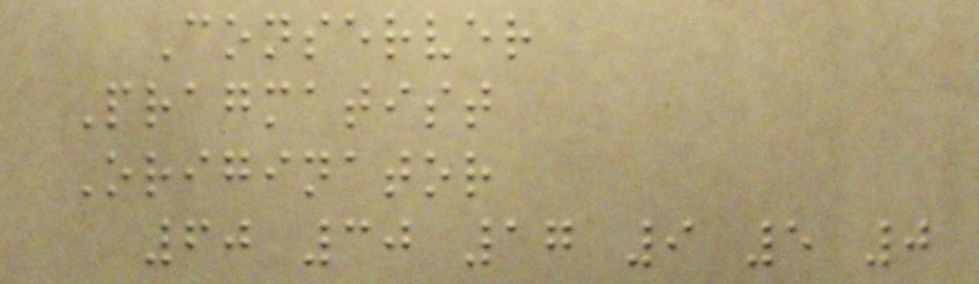Conserver
Pragmatist
Originator
60 30 17 9 5 0
